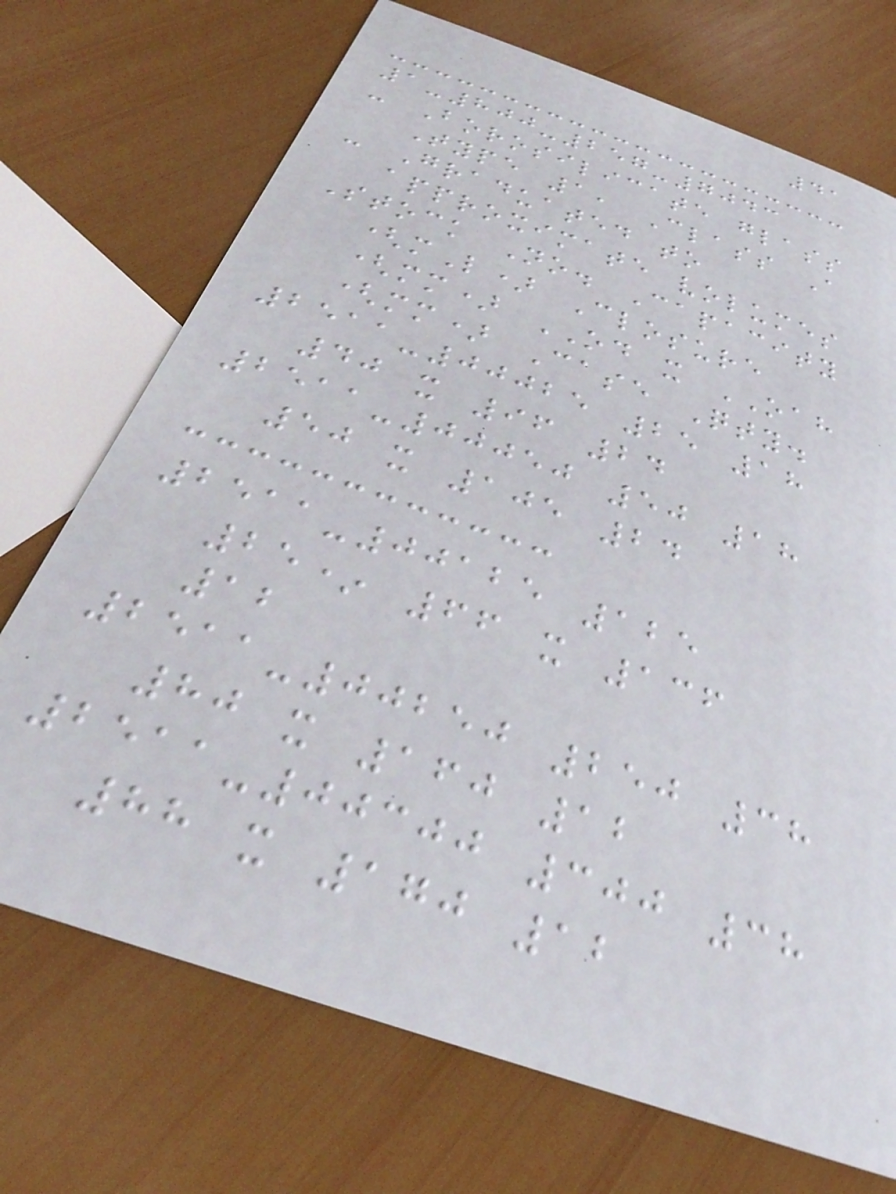41
1-800-257-7043
- Borosilicate glass
Type 1, Class A
- Graduated to
approximate volumes
Stock No. Capacity
(mL) Closure
(mm) OD x OAH
(mm) Case Qty.
2511-00025 25 18
40 x 96 24
2511-00050 50 18
50 x 105 24
2511-00125 125
25* 66 x 136
12
2511-00250 250 38
80 x 160 12
2511-00300 300 38
88 x 170 12
